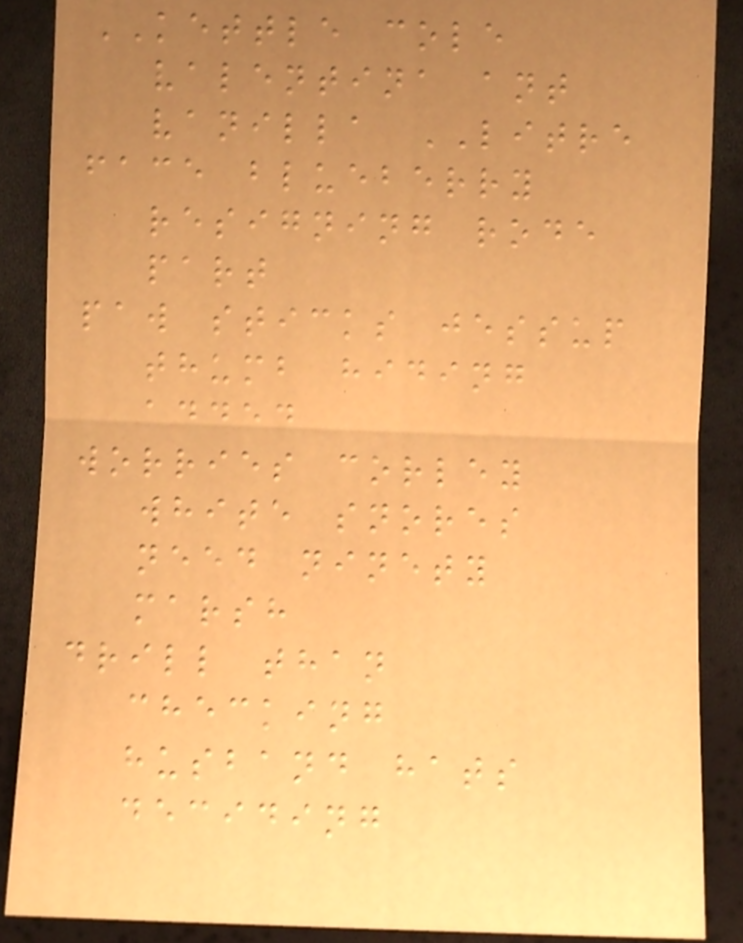KETTLE cole
valentina ant
vanilla LITRE
face blueberry
resigning rode
part
paw sticks jessup
thumb hiding
added
worries corley
white snores
need ninety
marsh
drill than
checking
husband hats
deciding
